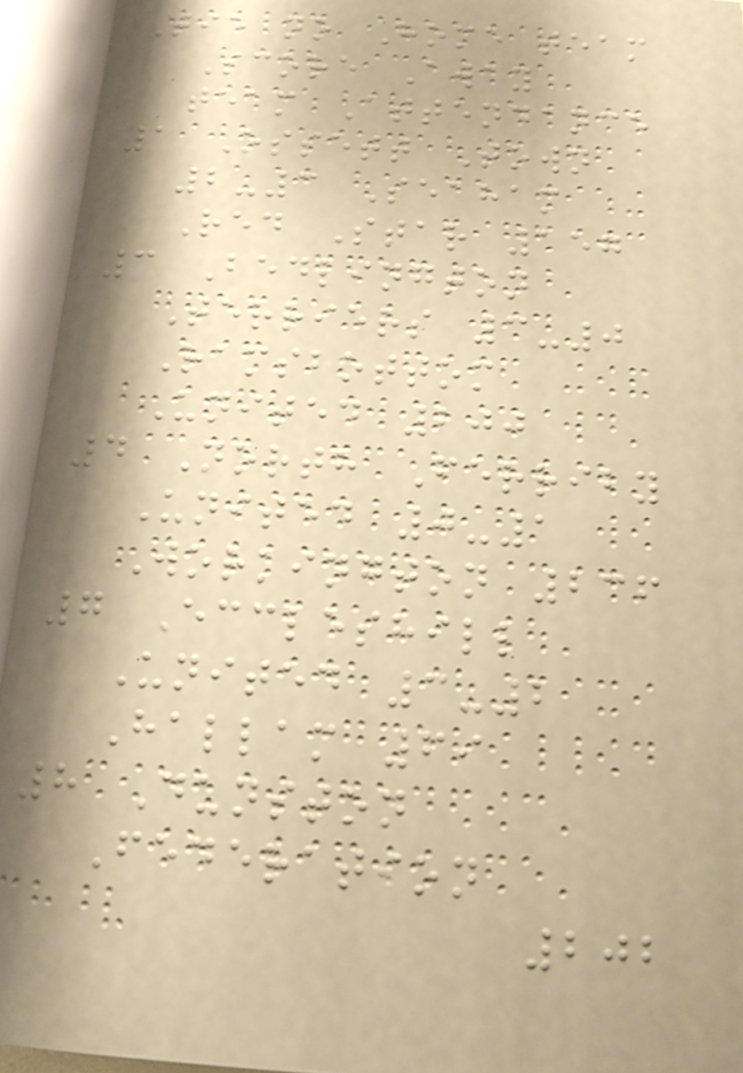Tie no Home team
Score Away
team Attendance
1 Ossett Town
2-3 Seaham
Red Star 157
3 Bedlington
Terriers 3-0
Ramsbottom
United 200
4 North Ferriby
United 0-1
Workington 236
7 Eccleshill
United 3-2
Hallam 69
8 Dunston
Federation
202
